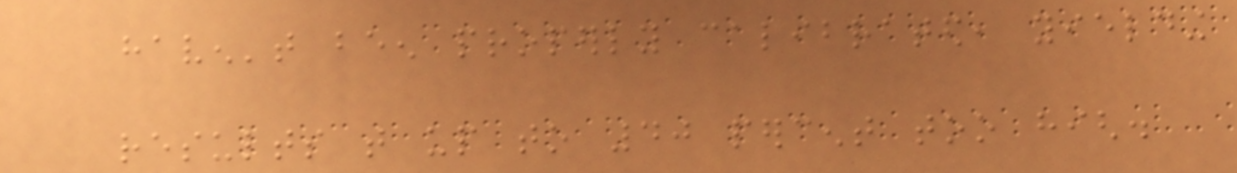haven't been properly calibrated, yielding
results that up to 40 percent too high.
